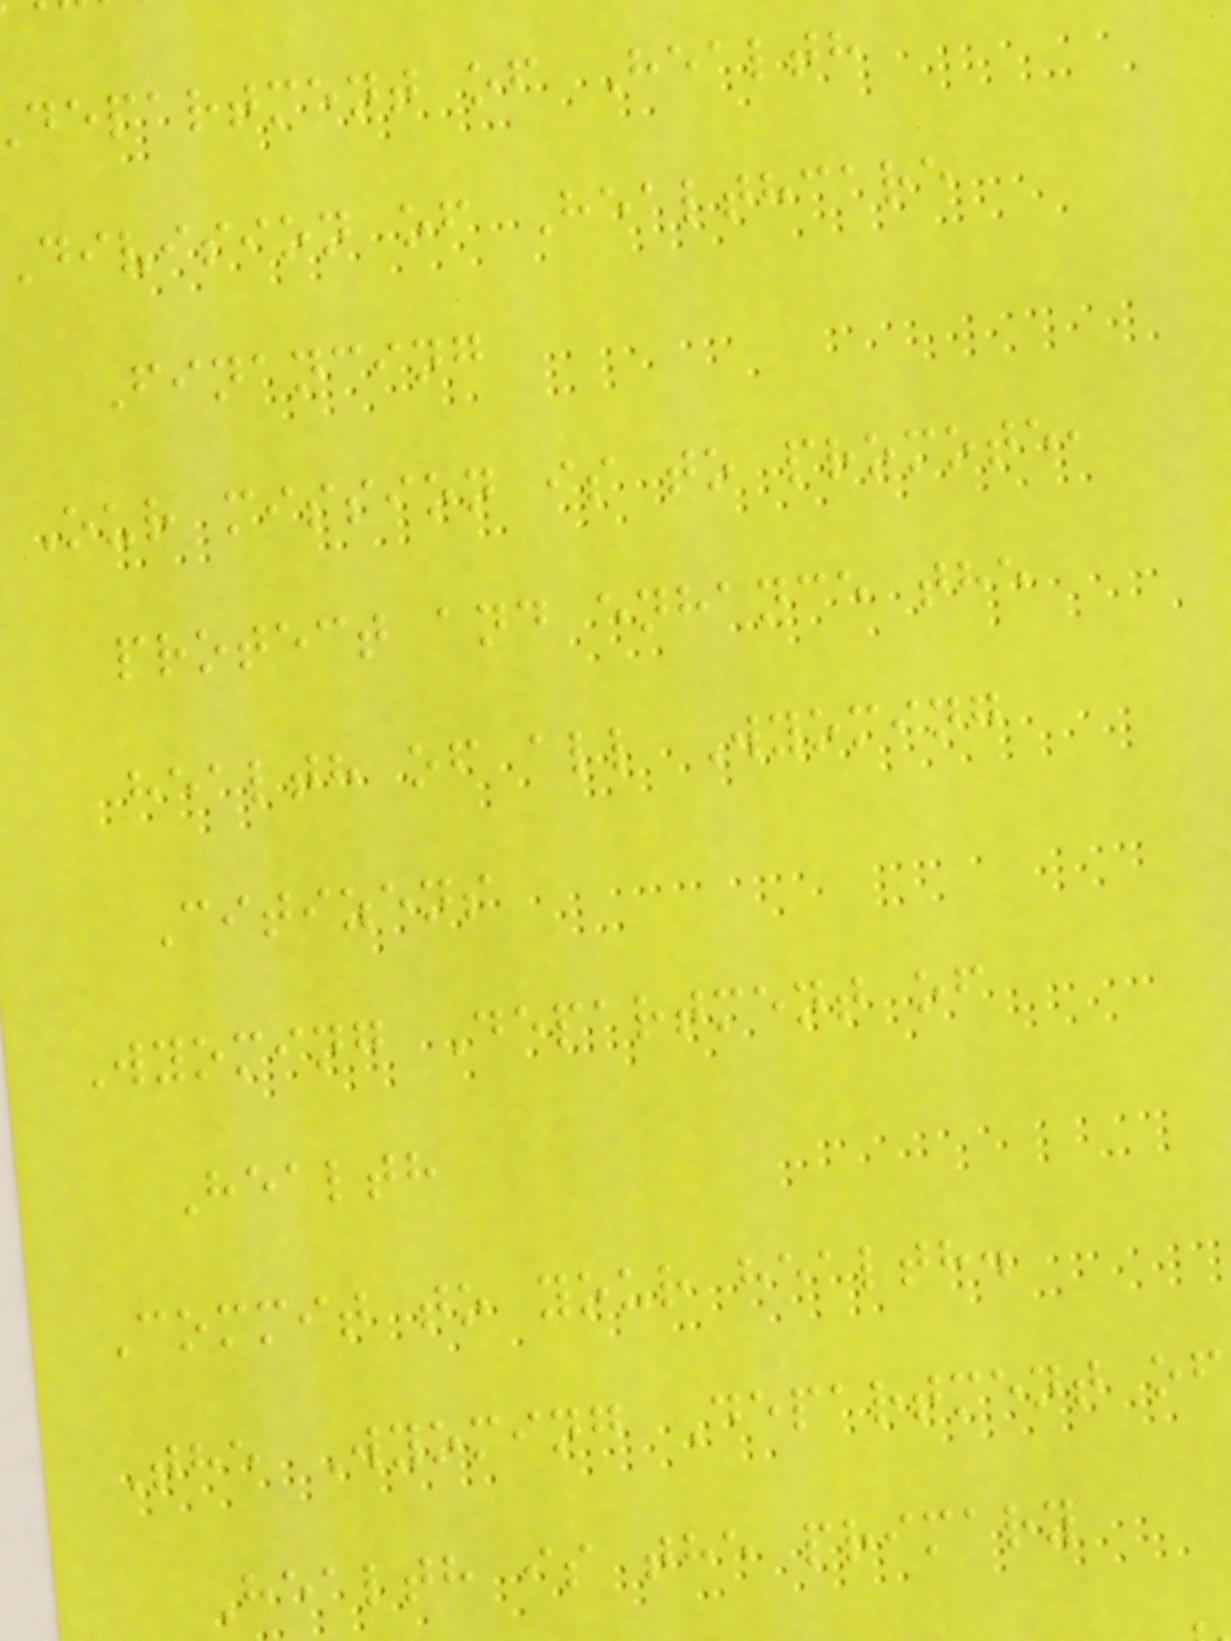department of Health
division of Healthcare
Financing
Our mission is to promote,
protect and enhance the
health of all Wyoming
Citizens
Wyoming Department of
Health
Commit to your health.
The Wyoming Department of
Health is the primary
